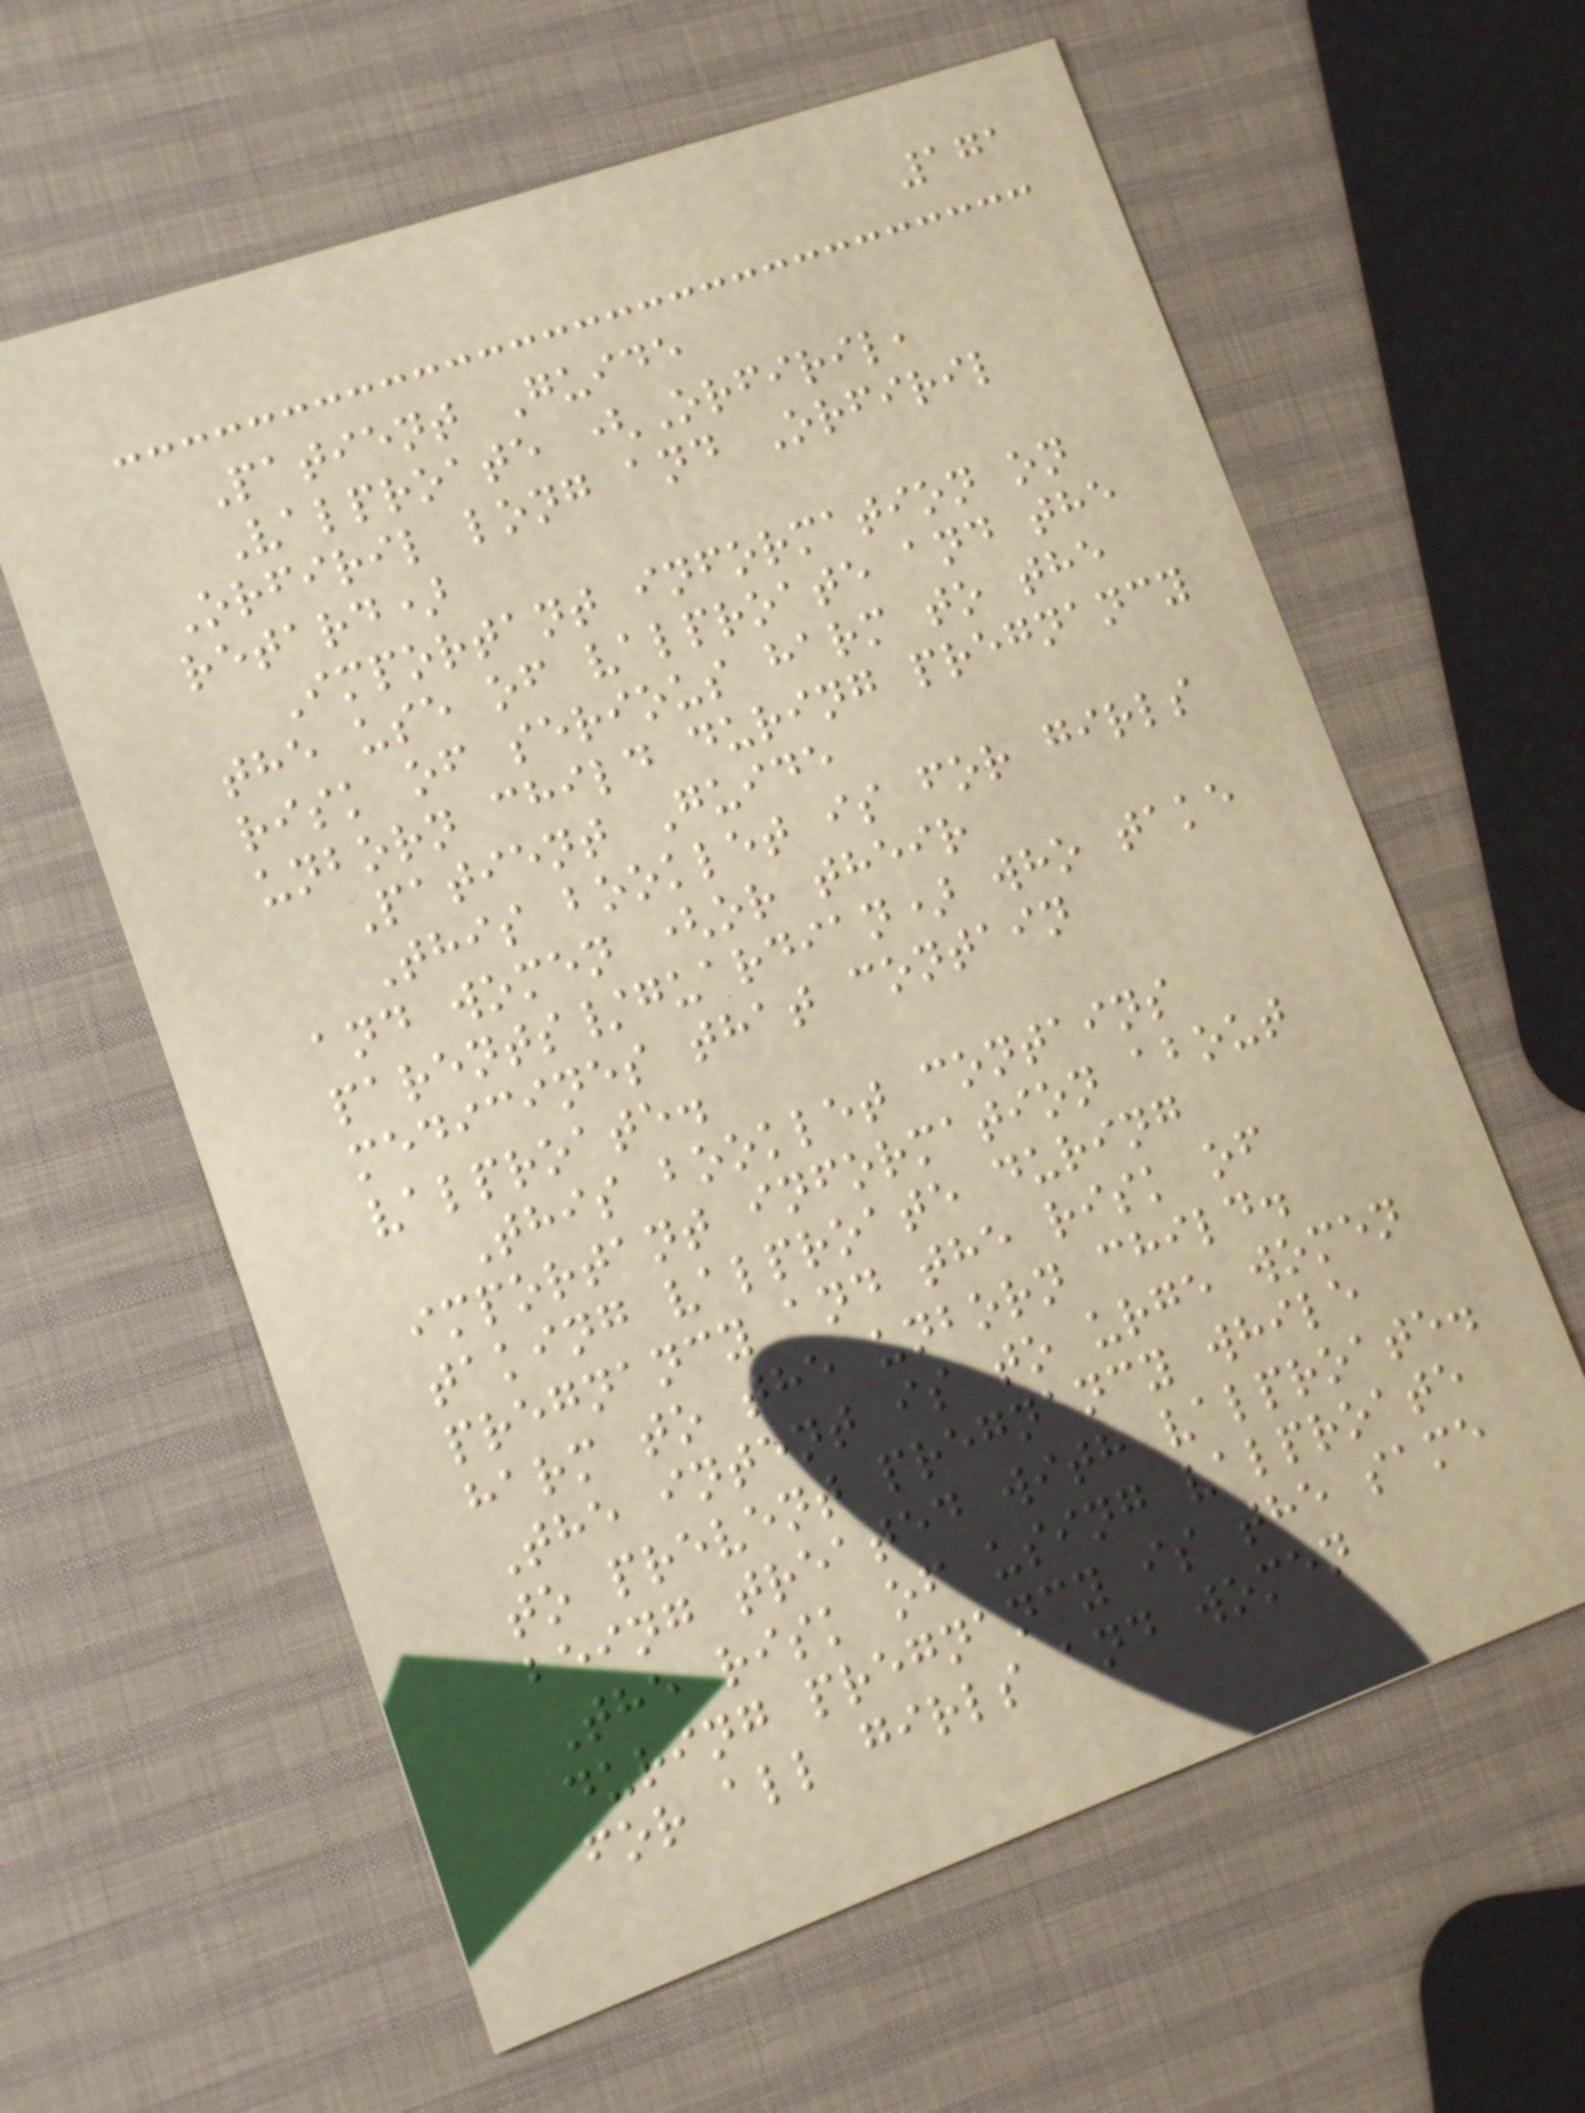171
Patient Guide
Valproate (Orfiril,
Orfiril long and Orfiril
retard)
Important information on
the use of valproate and the
risk of serious harm to the
unborn child during pregnancy
Patient Guide
This booklet is for girls
and women (or their
parents/guardian) who take
medicines that contain
valproate.
This booklet contains
important information about
taking valproate during
pregnancy and the risk of
harm to the unborn child.
The intent is to urge women
to prevent pregnancy while
being treated with valproate.
The risk of using valproate
during pregnancy is the same
for all girls and women
